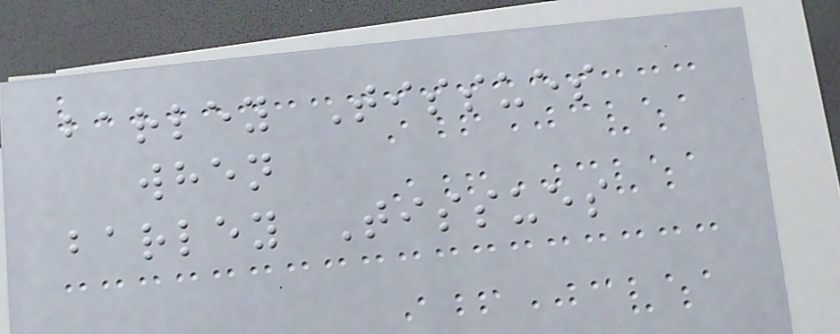barley Tissues
when
barley Tissues
